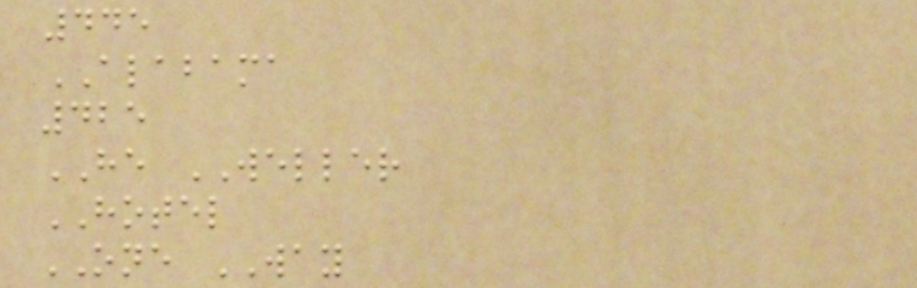445
ALABAMA
425
HE WELLER
HOTEL
ONE WAY
